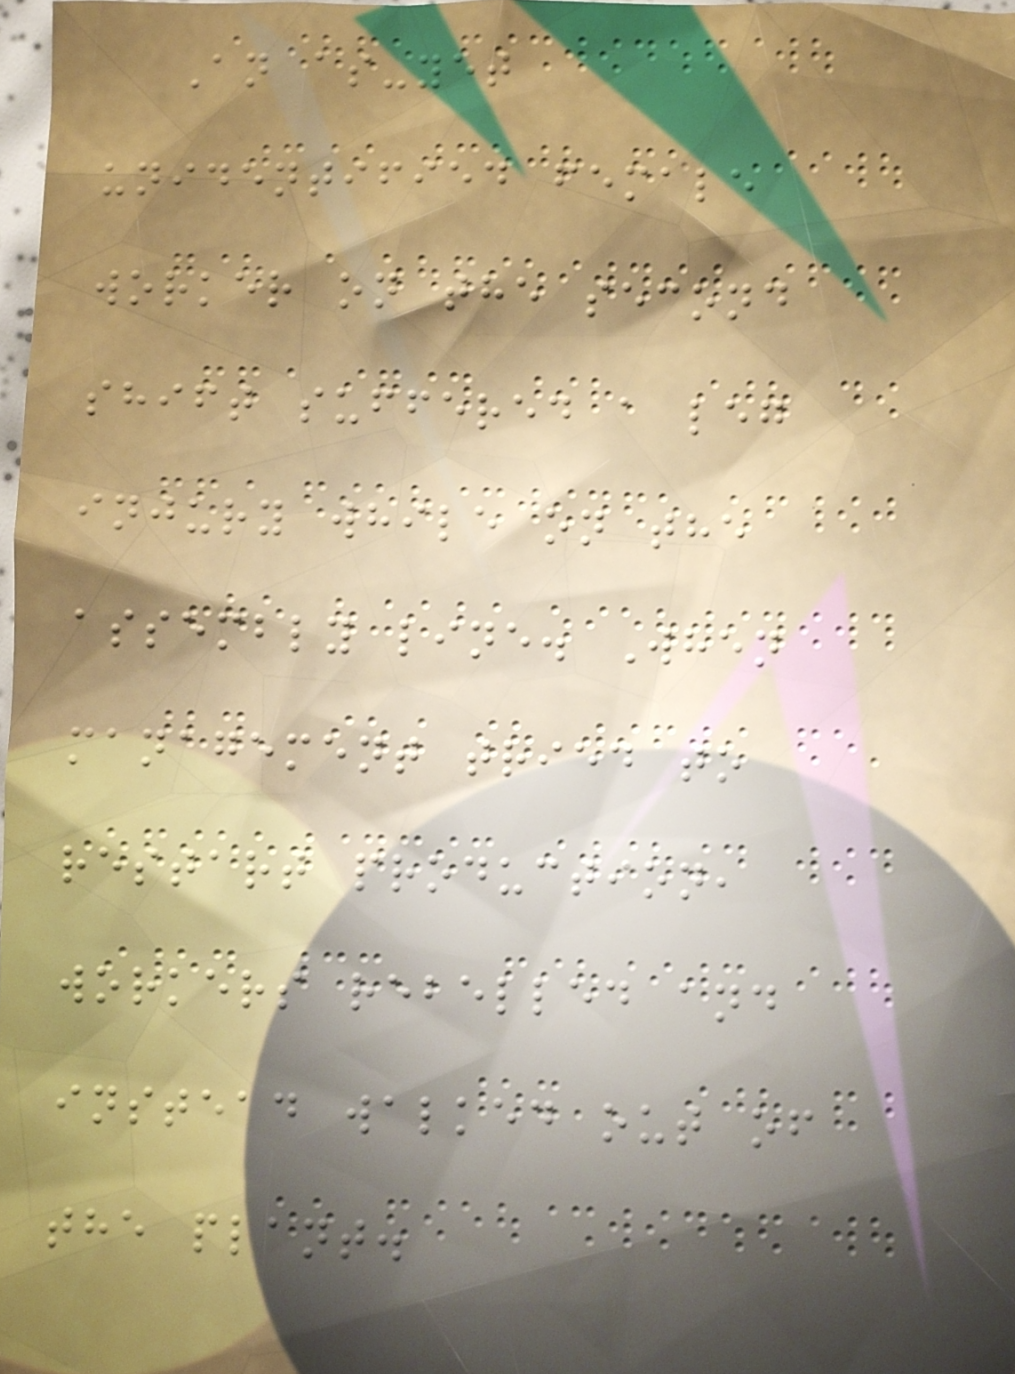An as-yet
unidentified female
worker on the second
shift suffered a leg
injury while on the
assembly line. When
management tried to
restart production,
workers rebelled and
instead walked out of
the plant.
